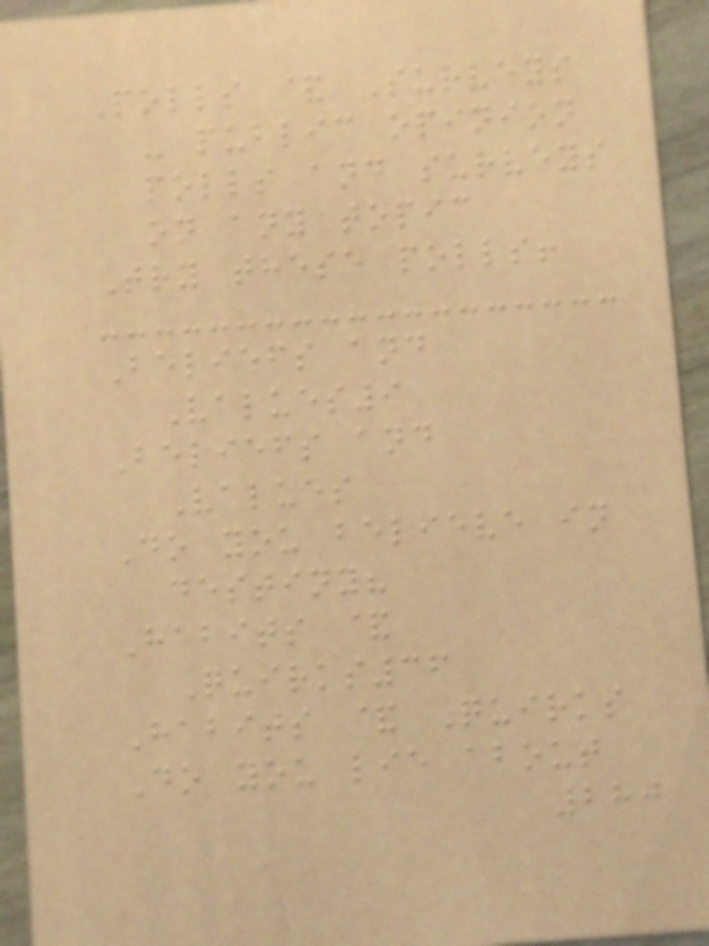Polls & Surveys
- public opinion
polls and surveys
on any topic
Try these polls!
Beliefs and
Values9
Beliefs and
Values
Do you believe in
destiny?
Habits &
Quirks36
Habits & Quirks
Do you lie about
280
